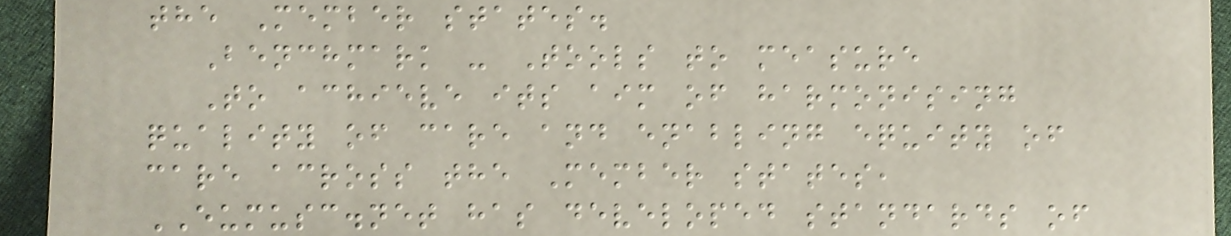the Member states.
Benchmark - Tools to measure
To achieve its aim of harmonising
quality of care and enabling equity of
care across the Member states,
EUMUSC.net has developed standards of
